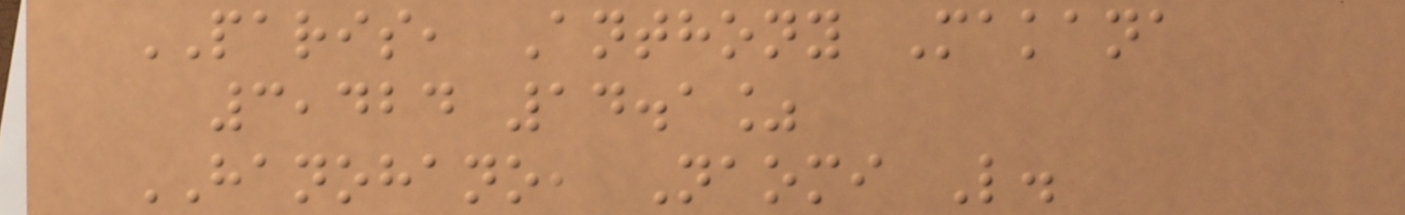PARIS, Anthony Makana
3,424 14.1%
HANOHANO, Naomi L.
